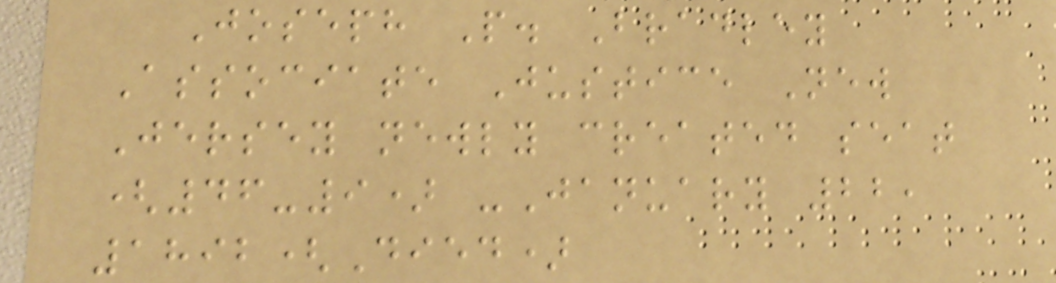Joseph P. Bradley
Associate Justice New
Jersey newly created seat
(46-9) -January 22,
1892(Died)
